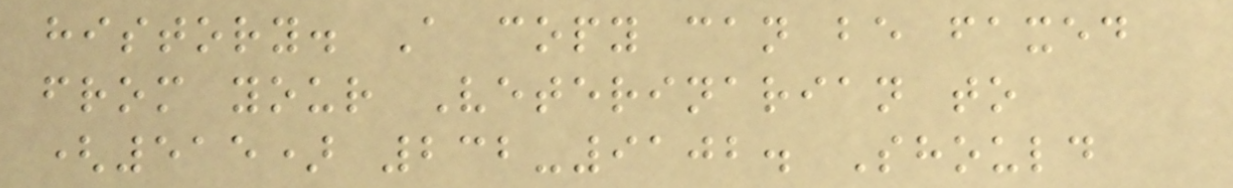history. A copy can be faxed
from your Veterinarian to
(515) 232-9102. Should
